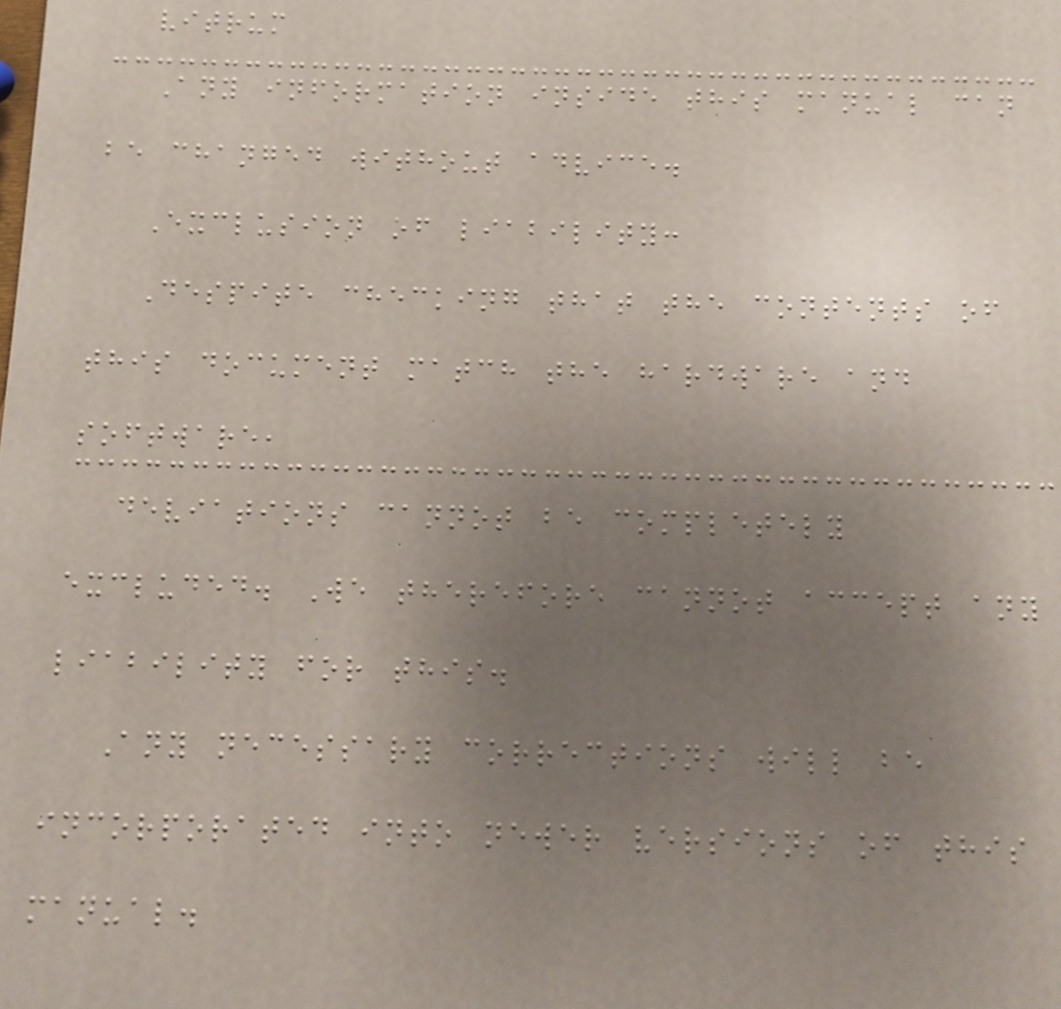vitrum
Any information inside this manual can
be changed without advice.
Exclusion of liability:
Despite checking that the contents of
this document match the hardware and
software,
deviations cannot be completely
excluded. We therefore cannot accept any
liability for this.
Any necessary corrections will be
incorporated into newer versions of this
manual.
